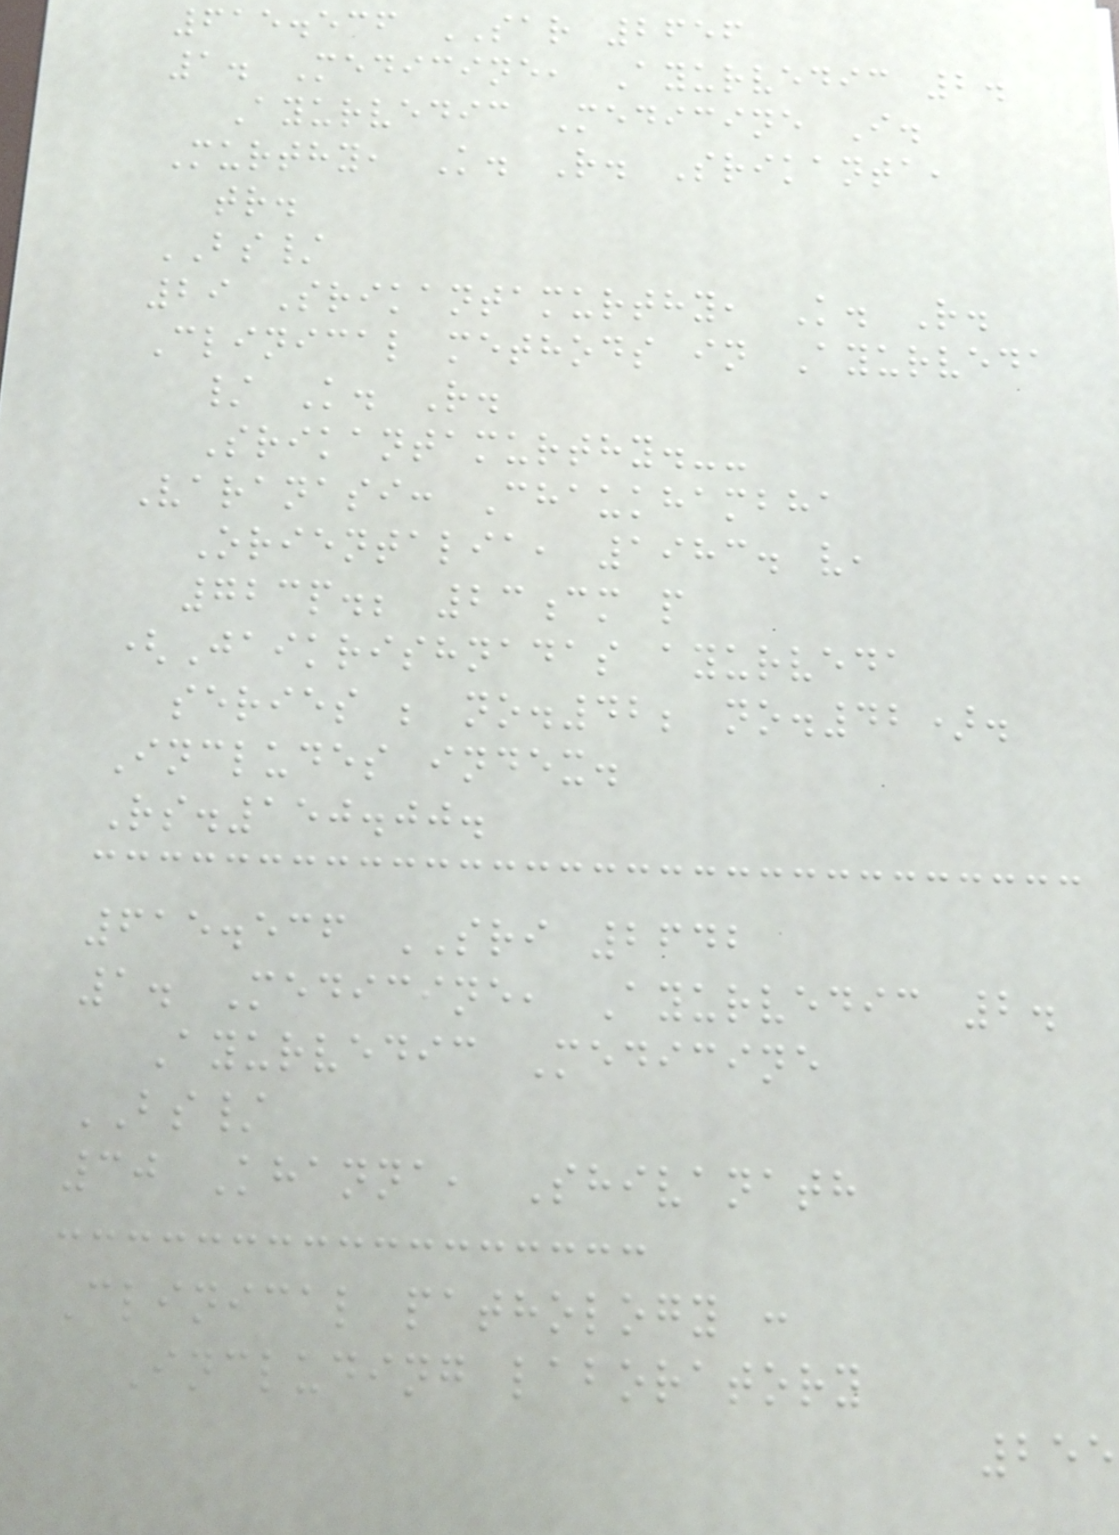615.536 SAR 2656
1. Medicine, Ayurvedic 2.
Ayurvedic Medicine I.
Murthy, K. R. Srikanta,
tr.
BS/
29 Srikantamurthy, K. R.
Clinical methods in Ayurveda
/ K. R.
Srikantamurthy.--
Varanasi: Chaukhambha
Orientalia, 1983. v,
723p.; 23cm p
(Jaikrishnadas ayurveda
series ; no.42; no.42).
Includes index.
Rs.150.00.
615.536 SRI 2642
1. Medicine, Ayurvedic 2.
Ayurvedic Medicine
BS/
30 Khanna, Shivanath
Clinical pathology :
Including laboratory
255
